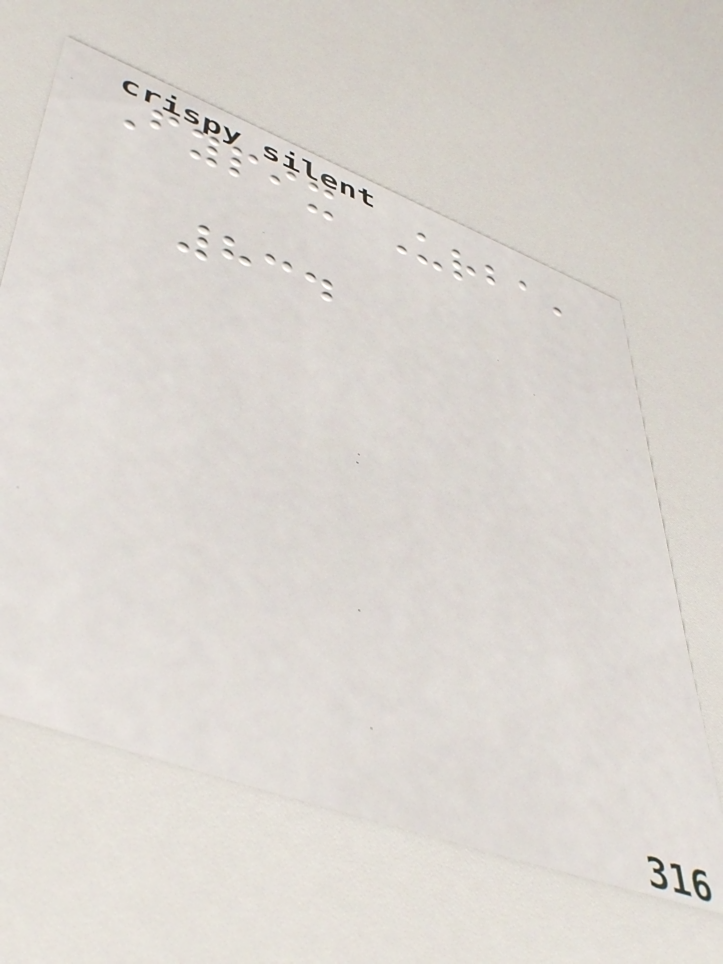Fypix Urba,
834
